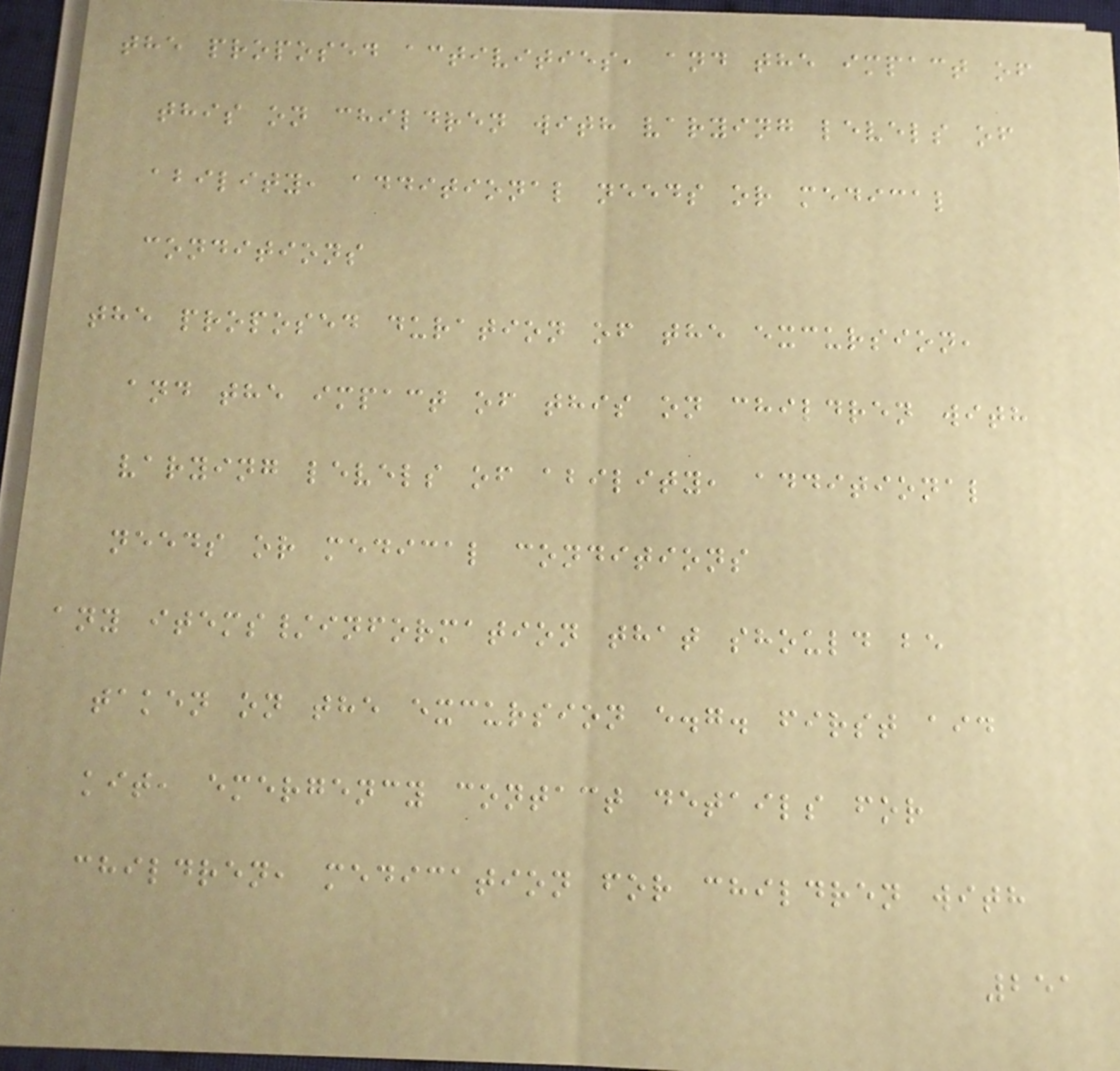the proposed activities, and the impact of
this on children with varying levels of
ability, additional needs or medical
conditions
the proposed duration of the excursion,
and the impact of this on children with
varying levels of ability, additional
needs or medical conditions
any items/information that should be
taken on the excursion e.g. first aid
kit, emergency contact details for
children, medication for children with
251
